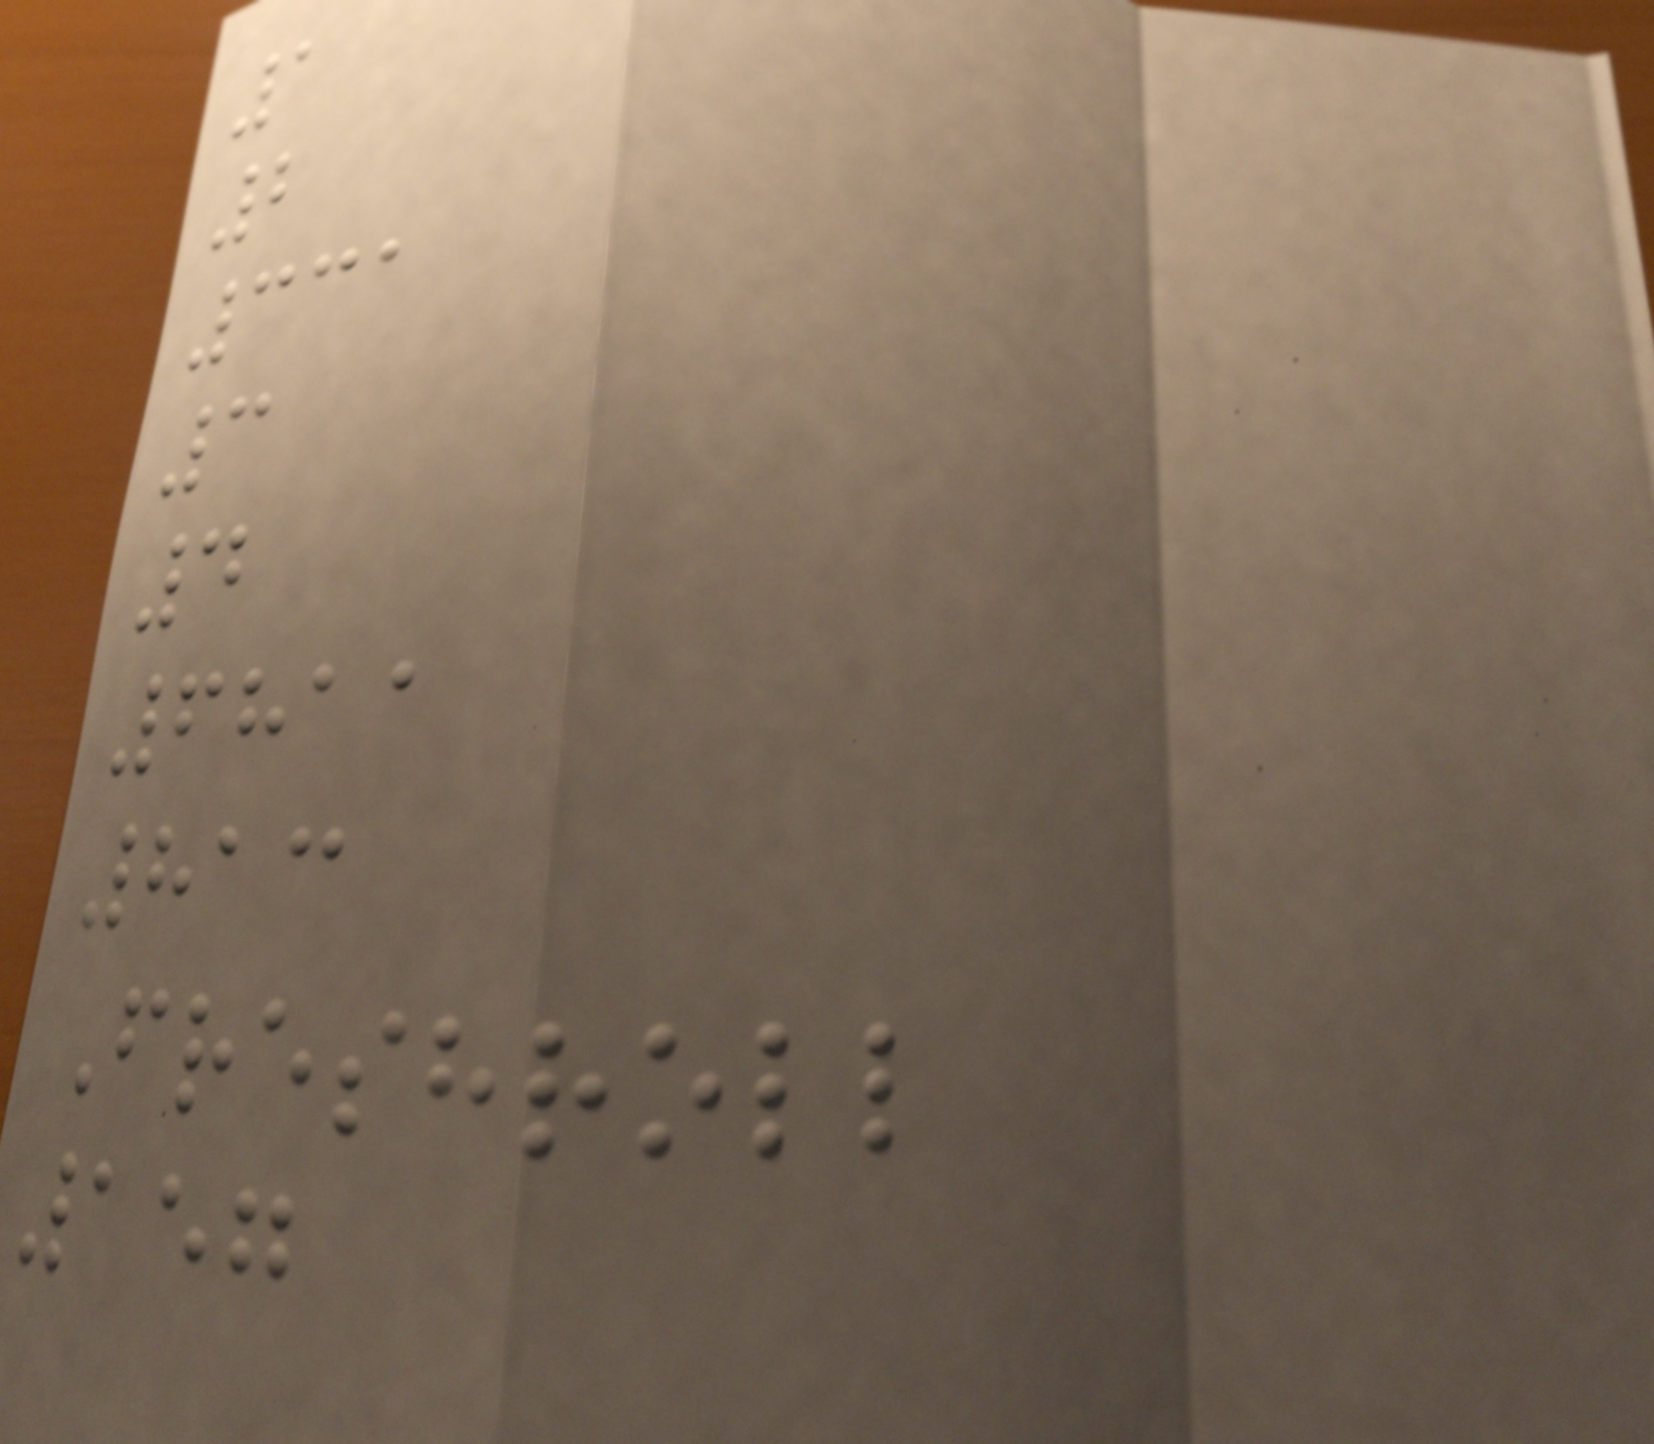1
2
331
3
4
6811
813
Freshroll
157
